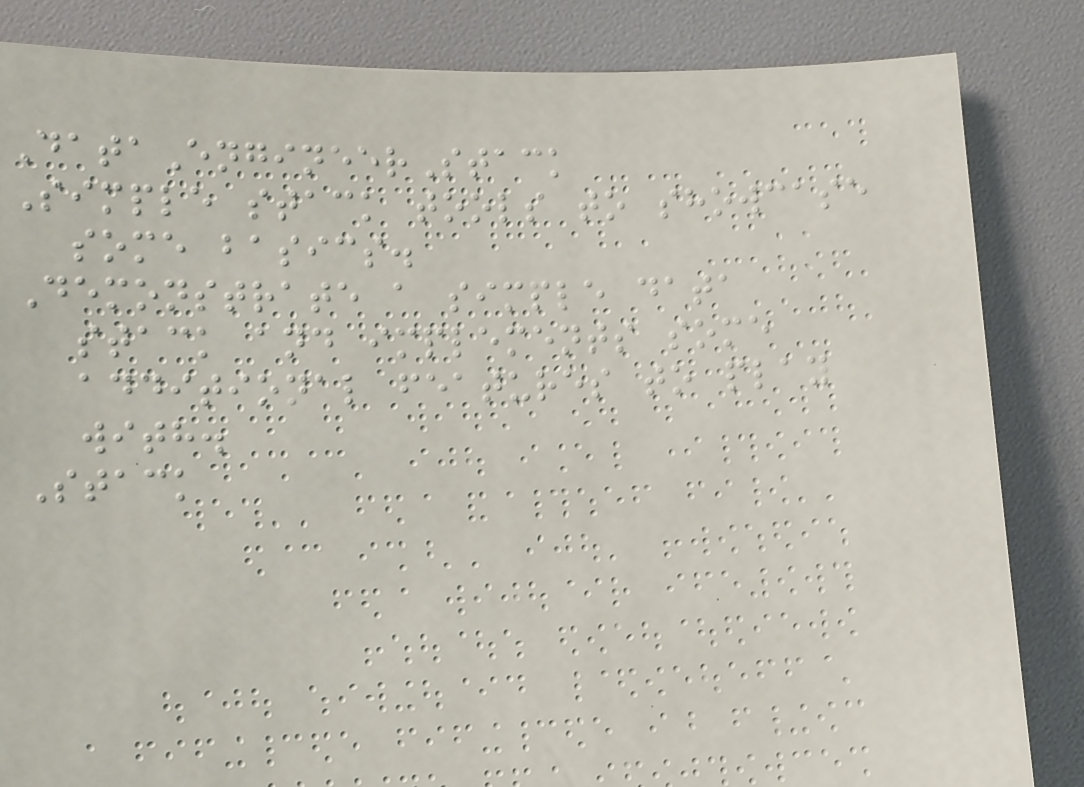DataEngineerStack
Simple stack tools to showcase
some basics.
Demonstrate a simple data
stack and implements some
additional features to play
with.
Stack
